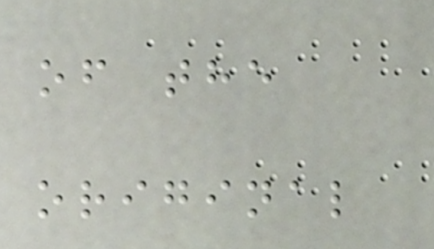of the
original
